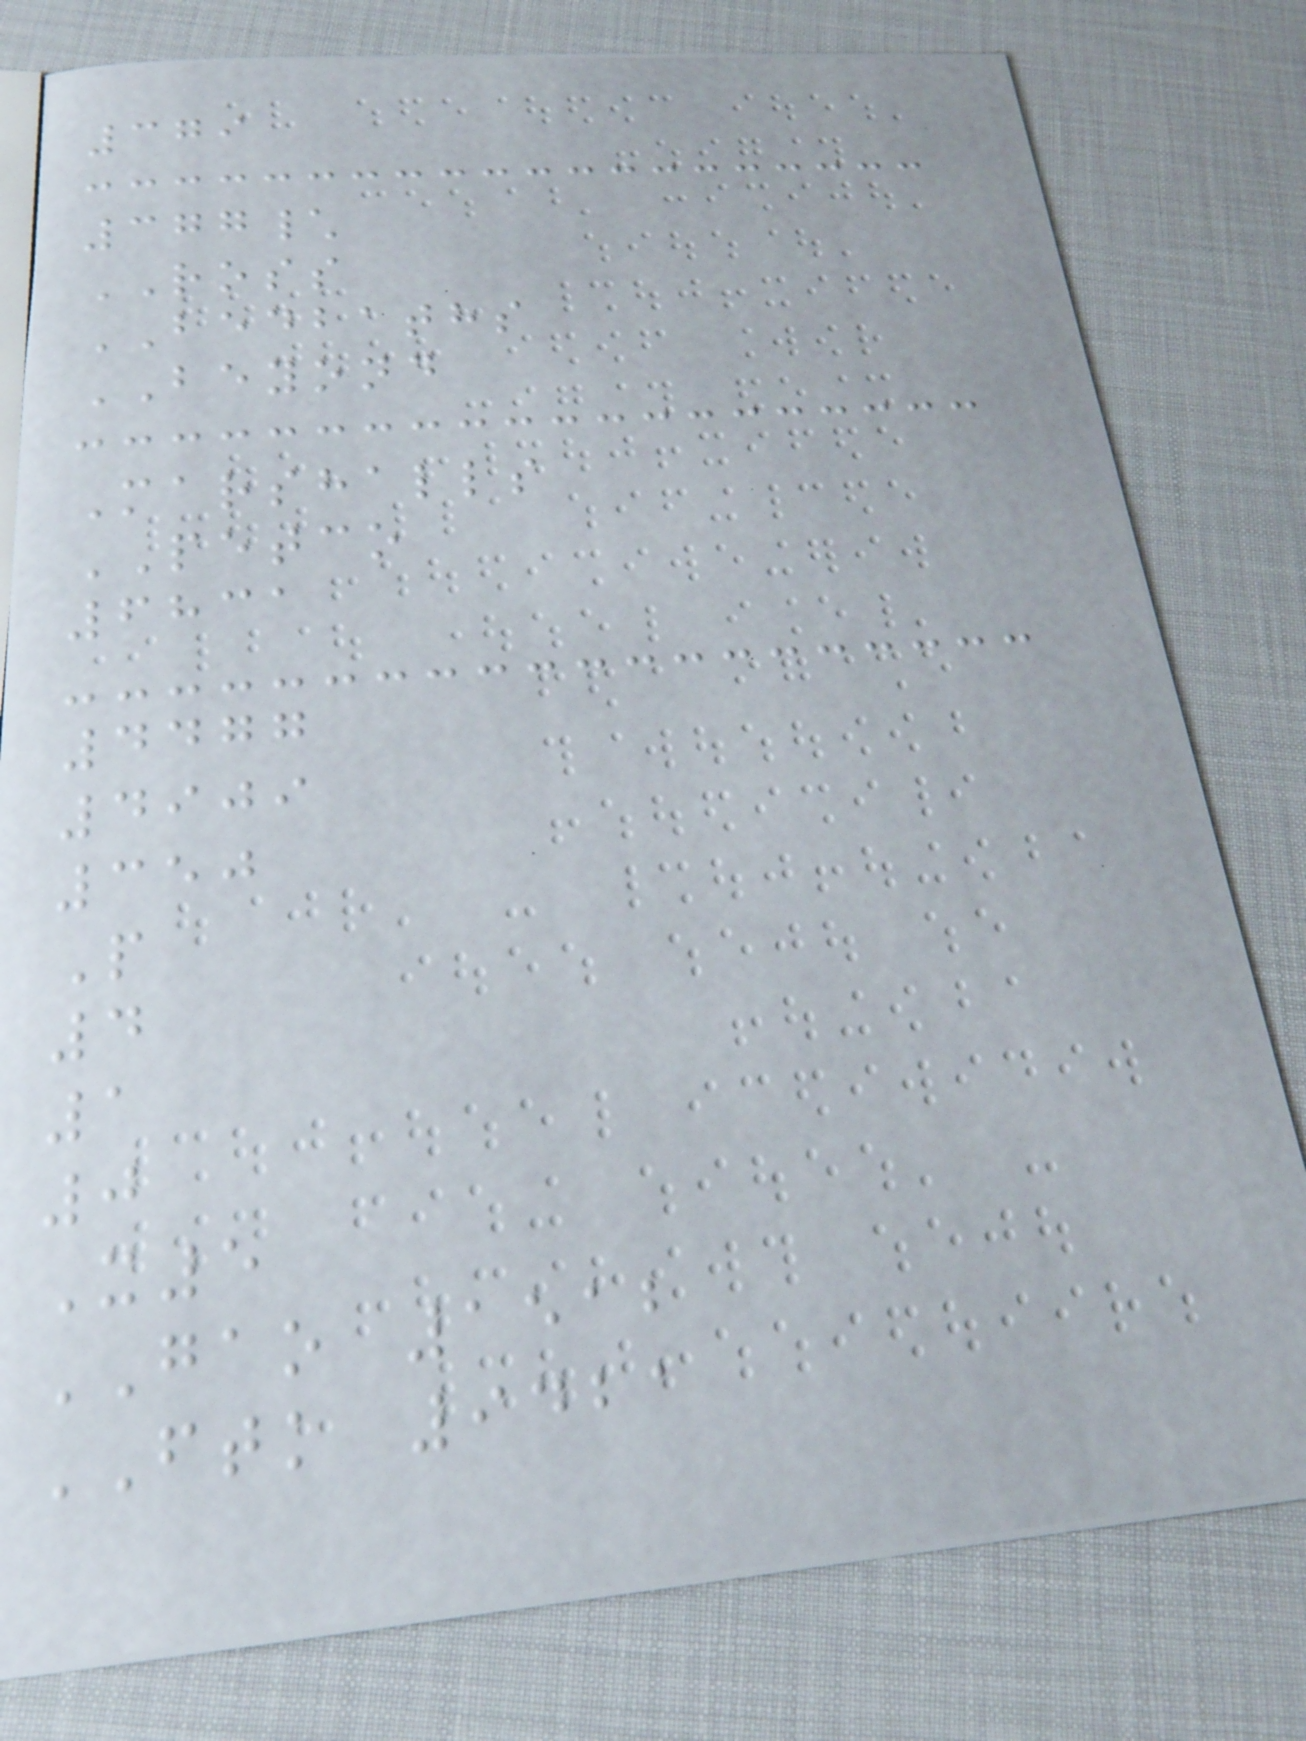379
377\
ROSS
BEDBATHS
BEYOND
Marshalls
PETCO
6831
4477
4909
350
P
4
1
0
X5
GAO 1512
FTK 9421
